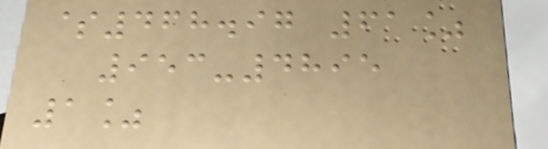$468.97 61%
953-4895
1%
